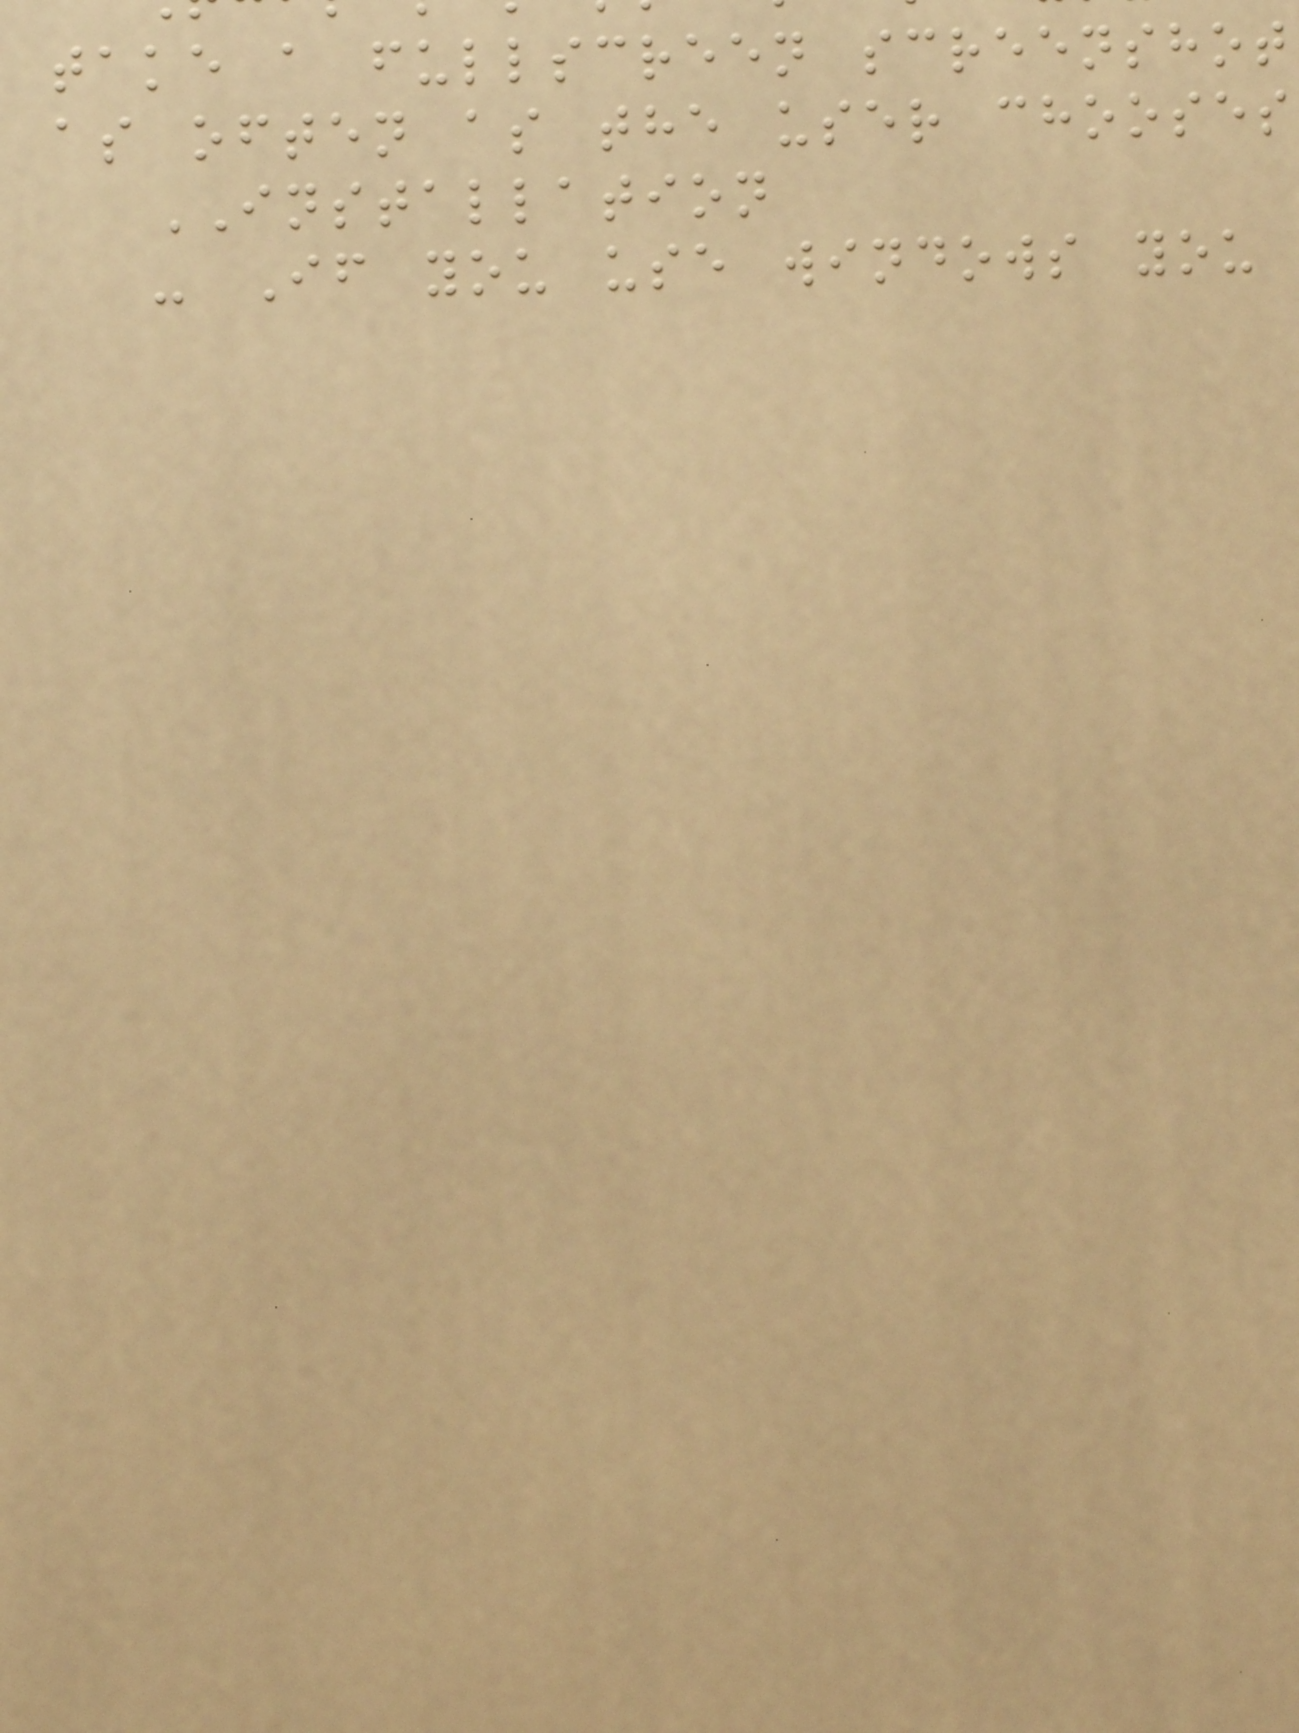take a fullscreen screenshot
as often as the user chooses
INSTALLATION
- If you use windows you
